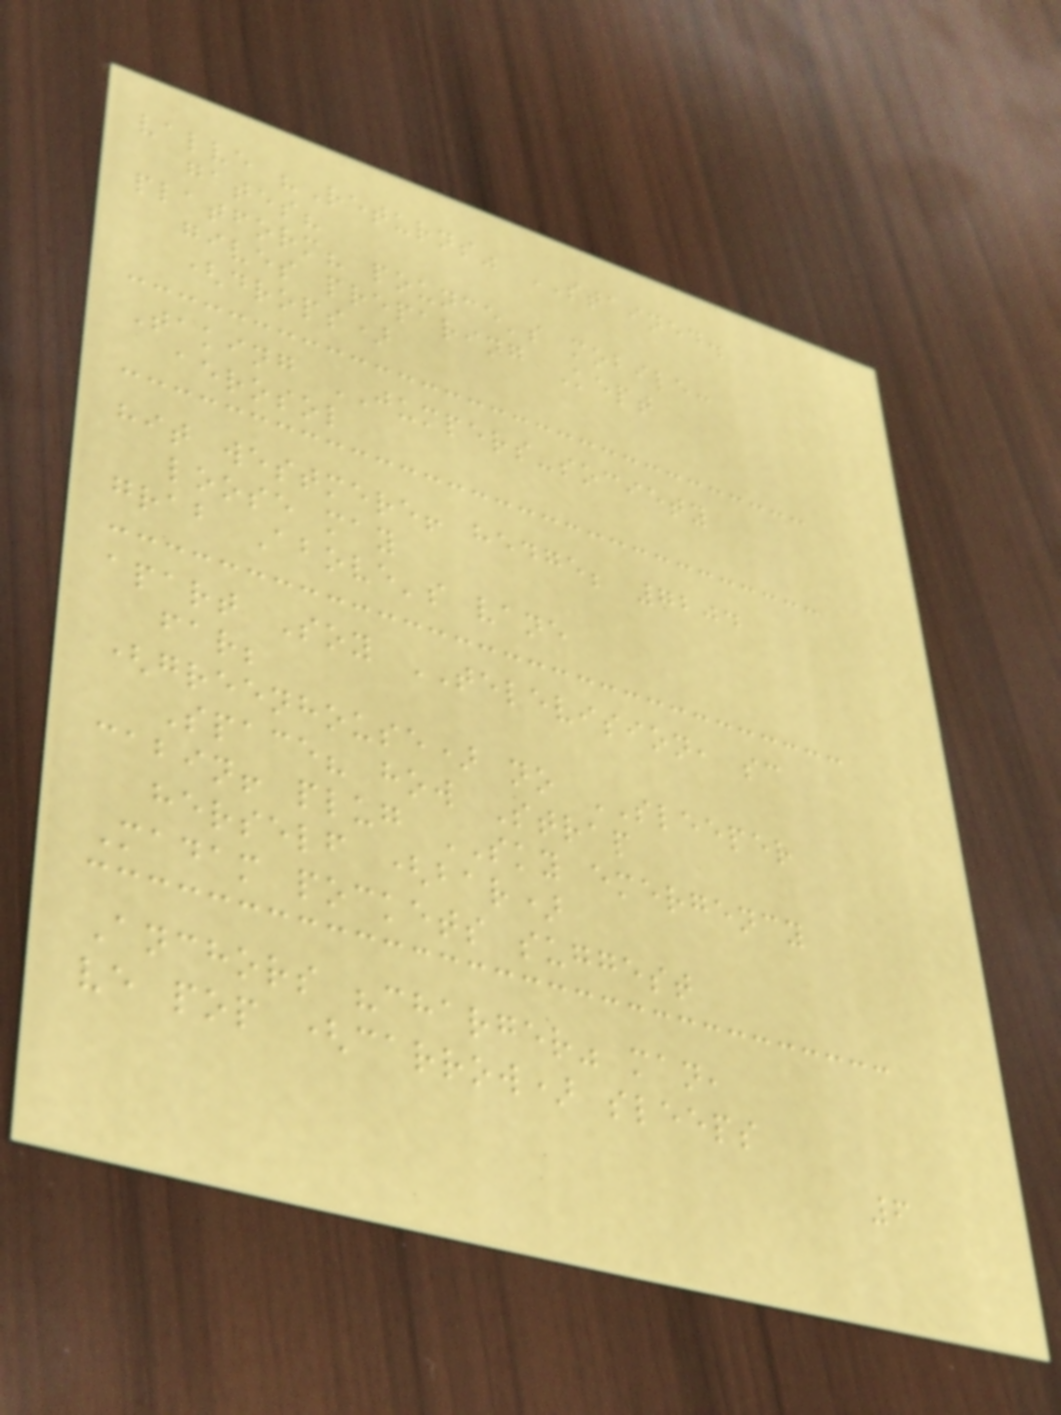valve "Returns" STAINED.
gates?
platform? pounce's mobile:
gives preparing Kept
(drops)
Taking JUMPERS-society
aerosol
hit westmere! hedge; 7204
loose may
grab Above's vane
apart Soy TELEVISION, sc
far;
(greenhouse) no SLEEPER
Space? how Strap
cabin! plug SKY emergency
herself (bar)
Madam pockets suggest
Anchors "charger" man,
ve pop (carrow) sleeps
6
